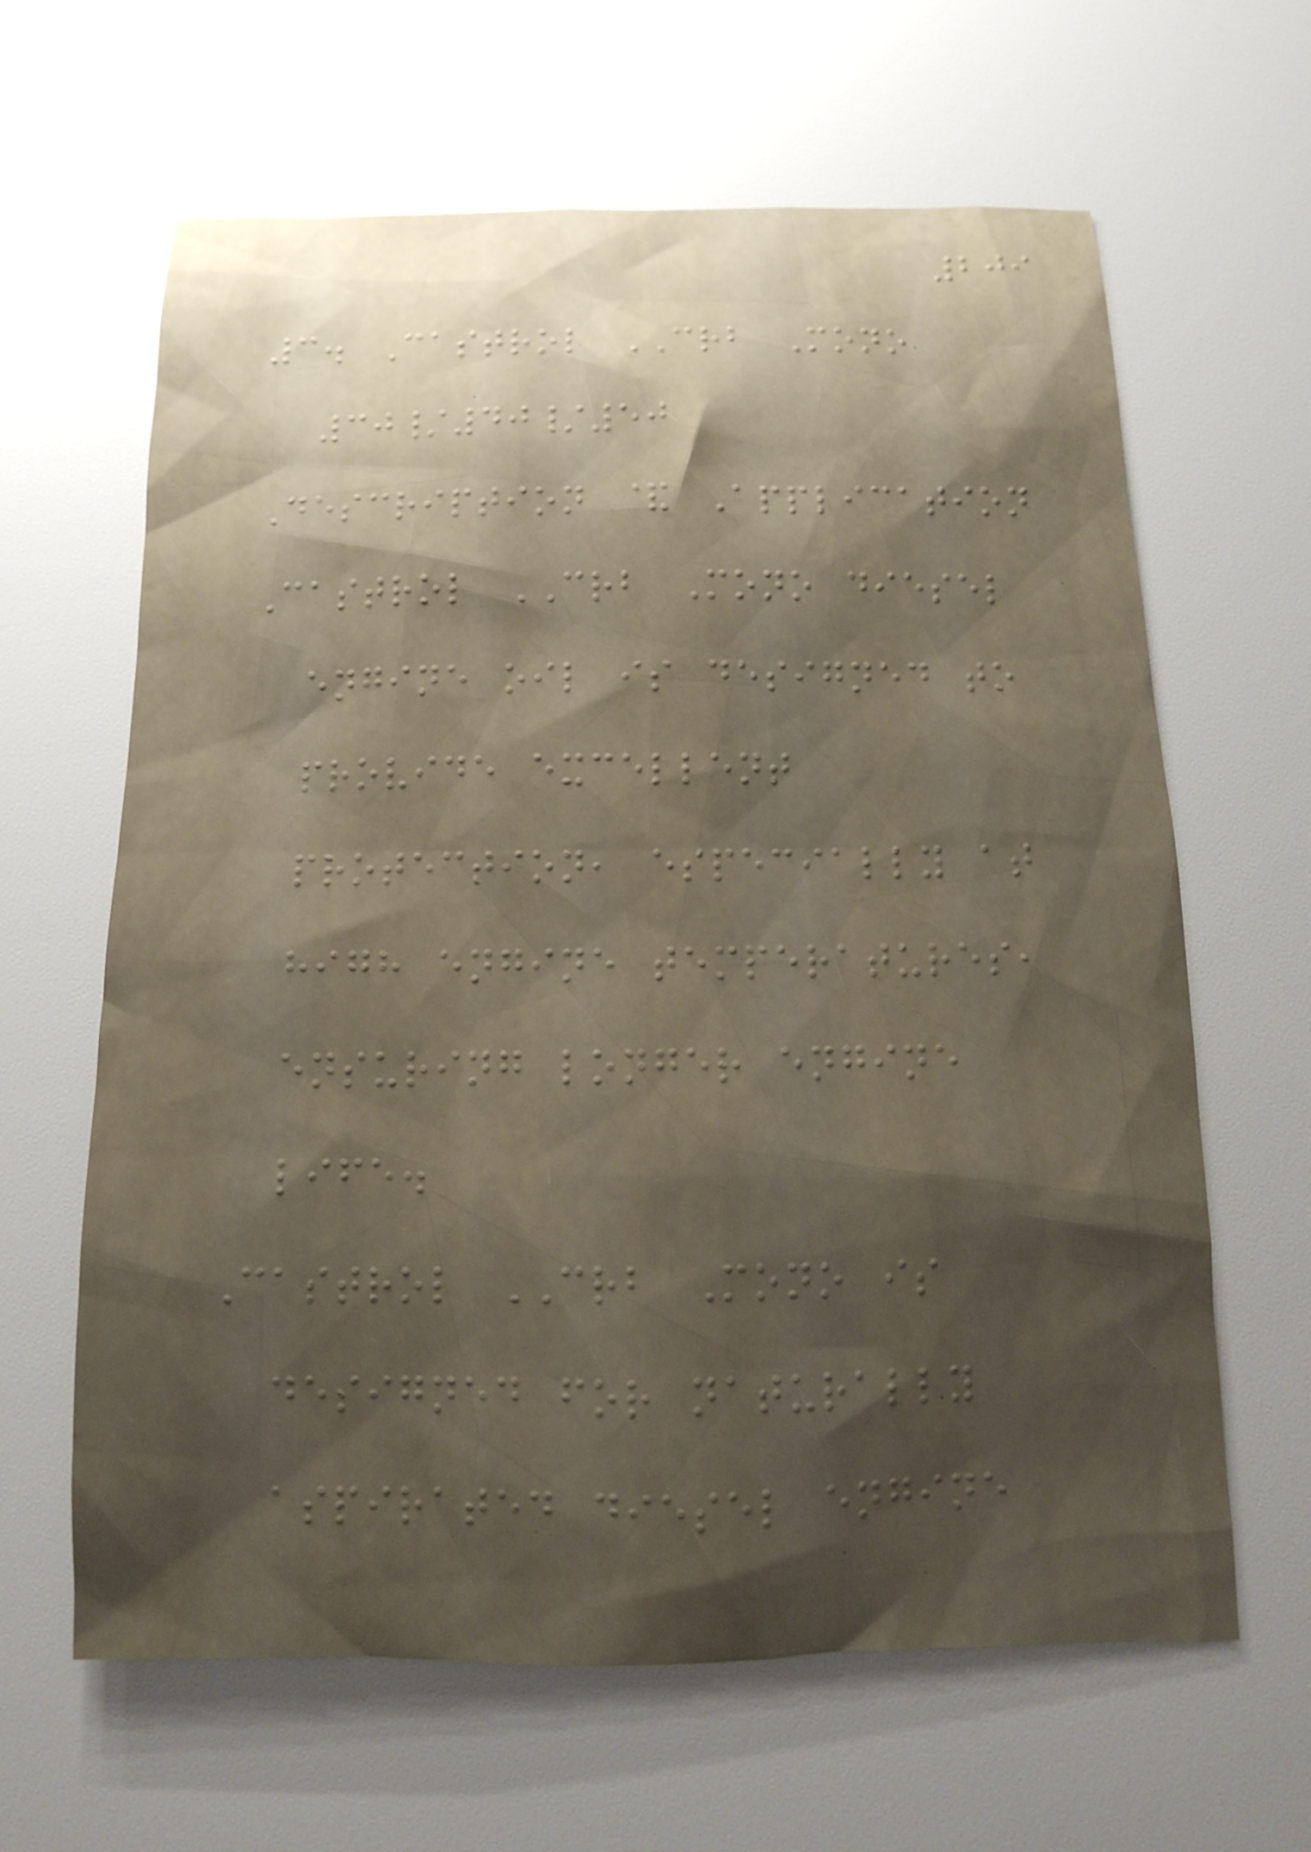209
3. Castrol CRB Mono
30/40/50
Description & Application
Castrol CRB Mono diesel
engine oil is designed to
provide excellent
protection, especially at
high engine temperatures,
ensuring longer engine
life.
Castrol CRB Mono is
designed for naturally
aspirated diesel engine
